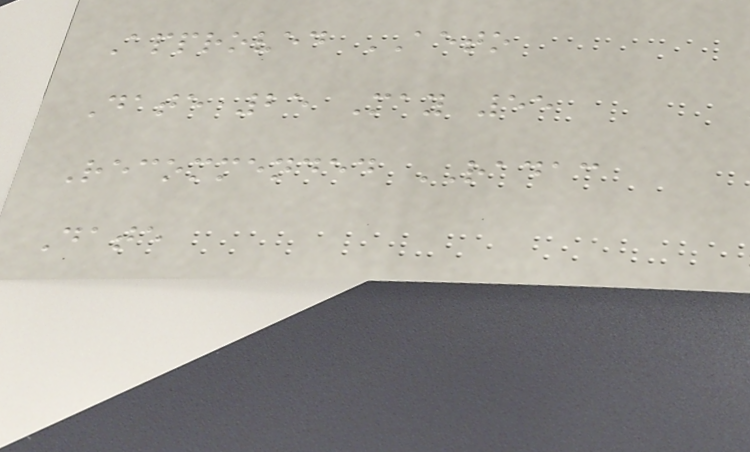Approved AETO
Date 25 May 55
Recommended RADAC
Date
